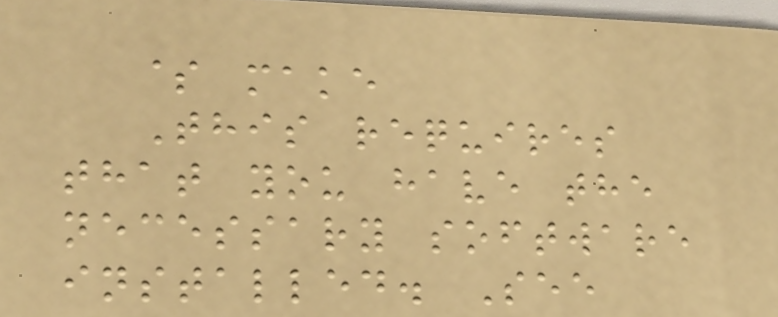$ make
This requires
that you have the
necessary software
installed. See
